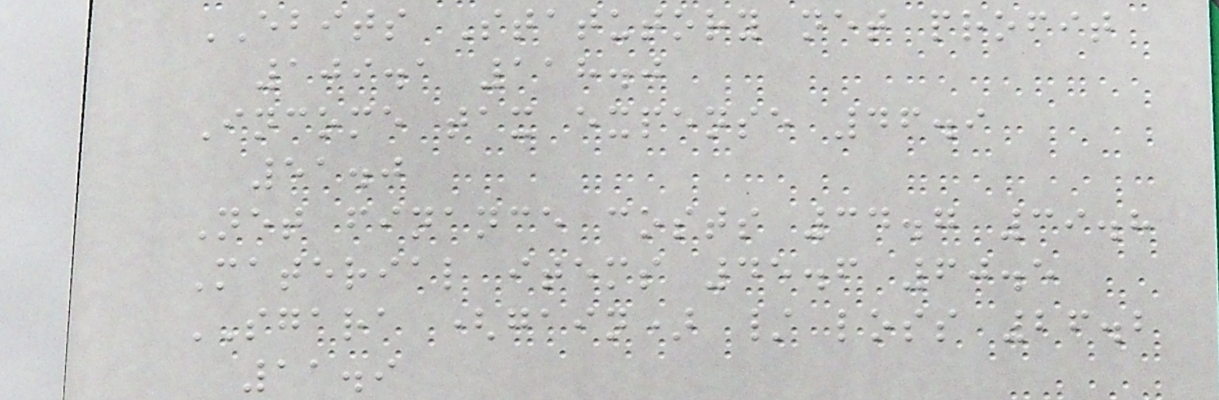EBITS Statutory net profit
109.1 118.0
Income tax expense 46.9
51.0
Net finance costs 34.7 39.8
Material items 45.6 60.5
SGARA (gain) / loss 26.2
11.9
